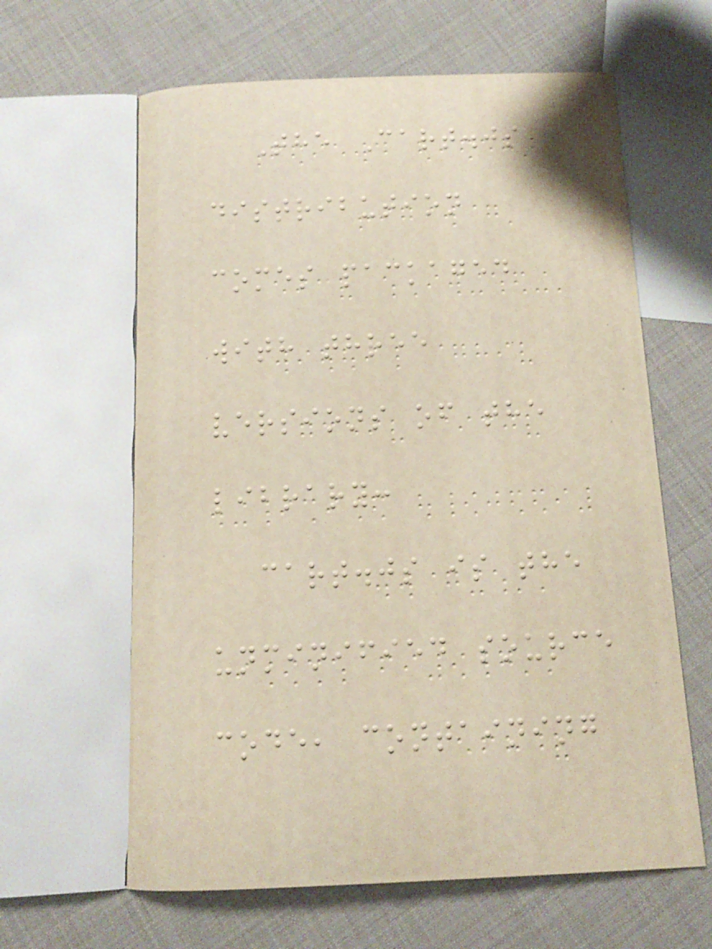The Cart.js
distribution
comes packaged
with three
versions of the
library:
cart.js is the
unminified source
code, containing
